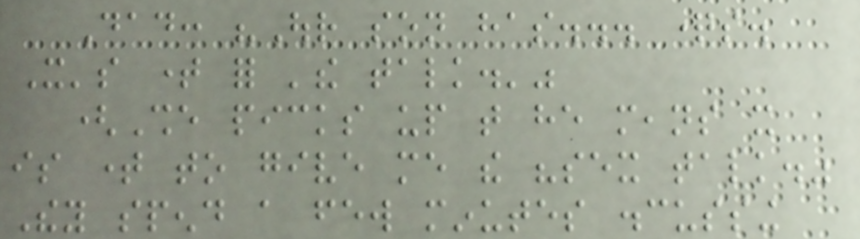Dad: "Our son has... questions.
It's time for 'the talk.'"
(She picks up that he means it
is time to give me the "sex talk."
They spend a few minutes discussing
